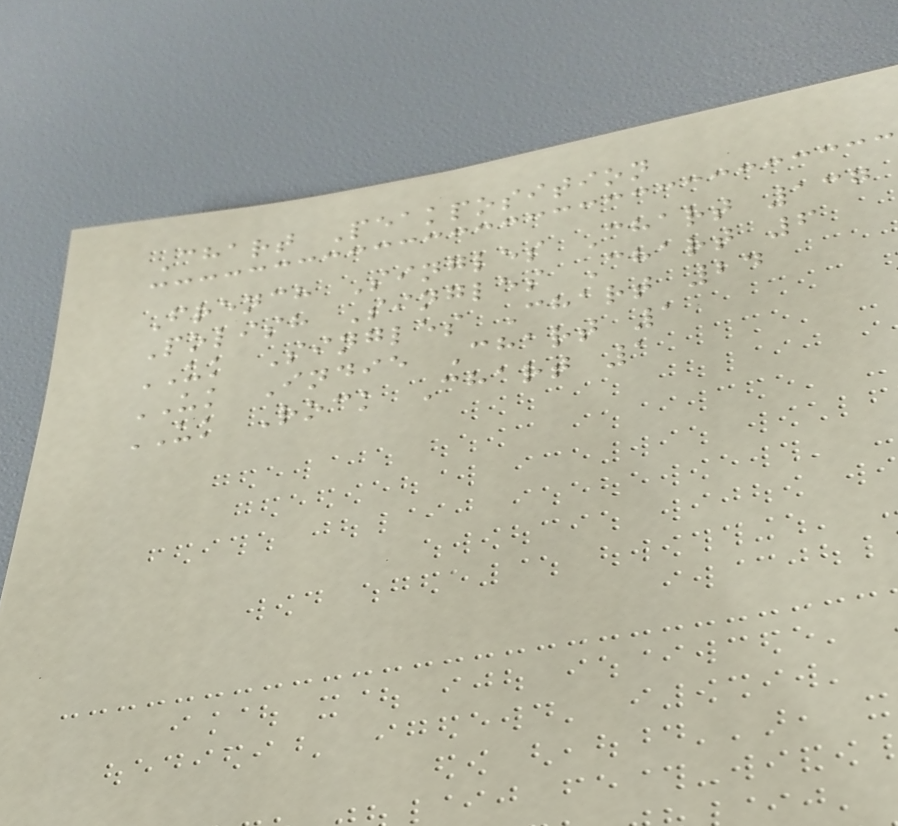Chart Peakposition
French Singles Chart 137
Polish Singles Chart 6
UK Singles Chart 24
UK Indie Chart 1
UK Rock Chart 1
